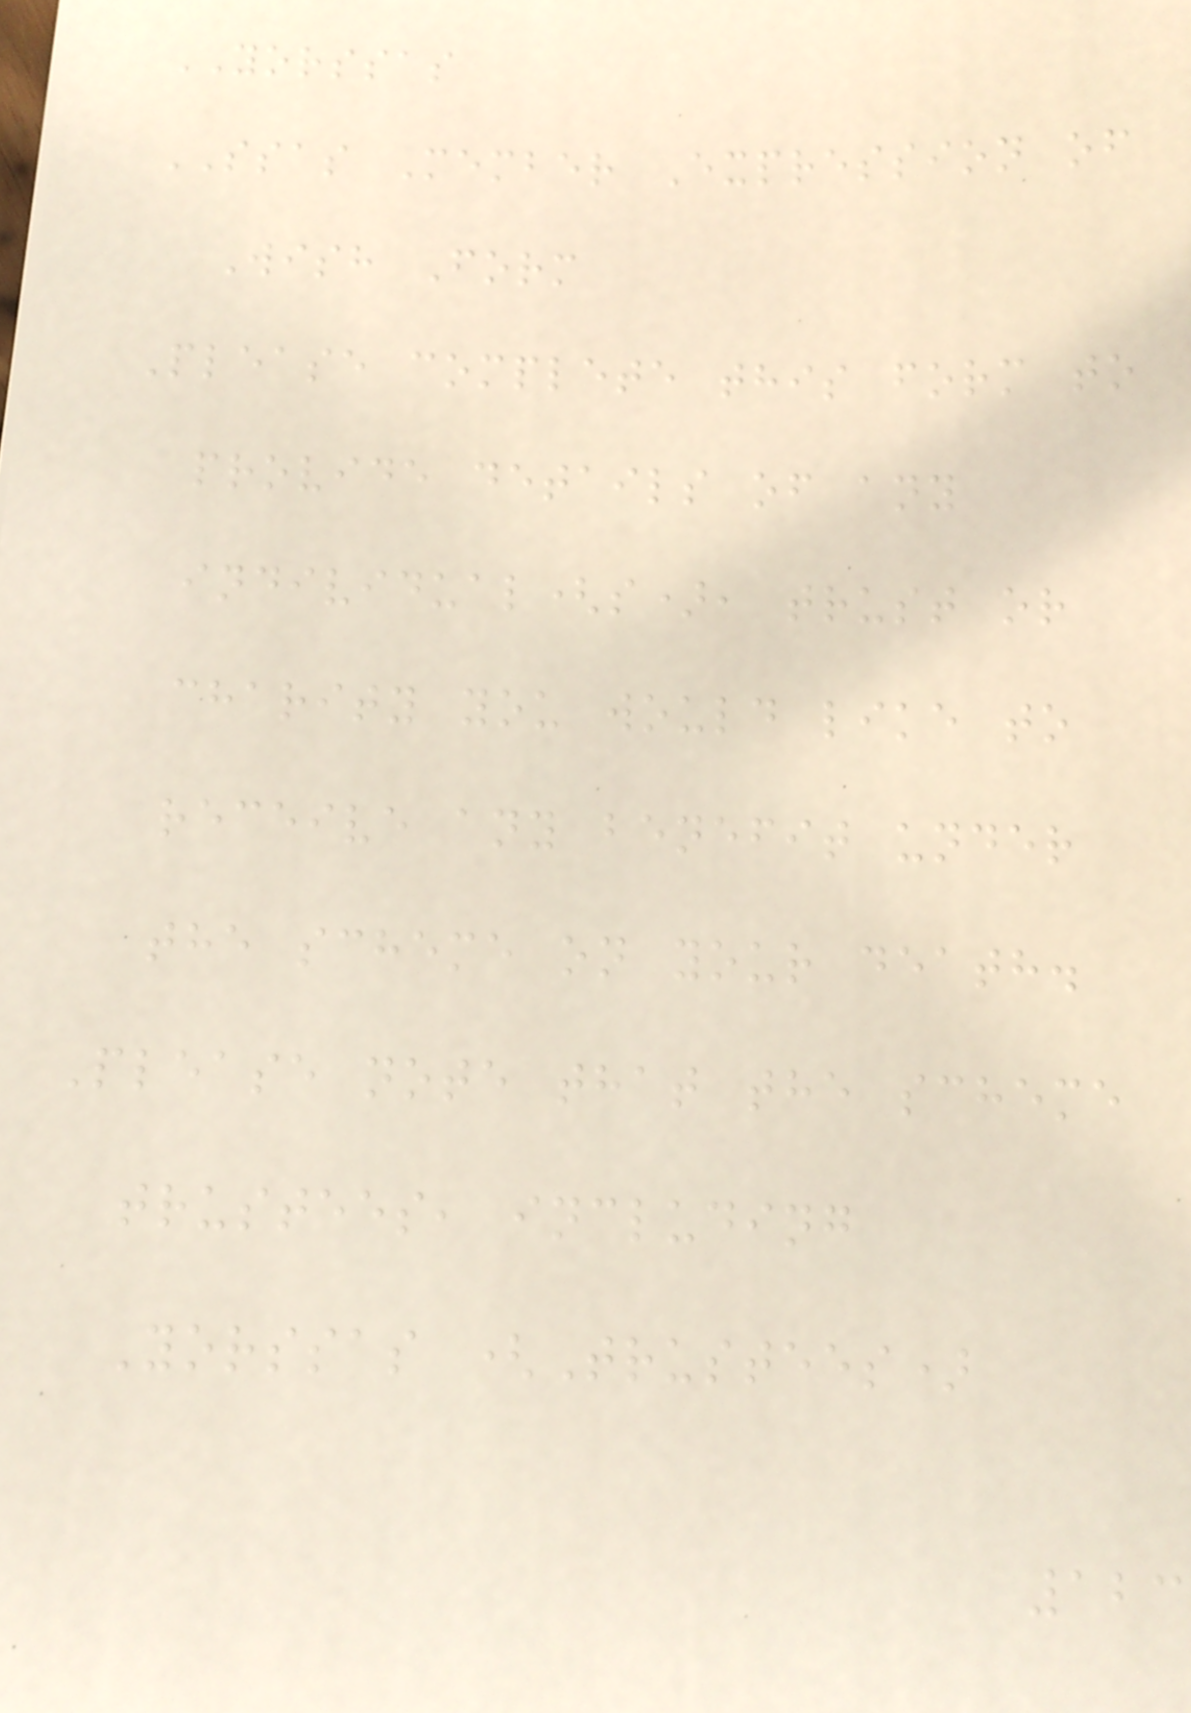YORSSAS
SSAS Member Expression of
Wish Form
Please complete this form to
provide details of any
individual(s), trust or
charity you would like to
receive any benefit under
the scheme on your death.
Please note that the scheme
trustees, including
Yorssas (Trustees)
123
